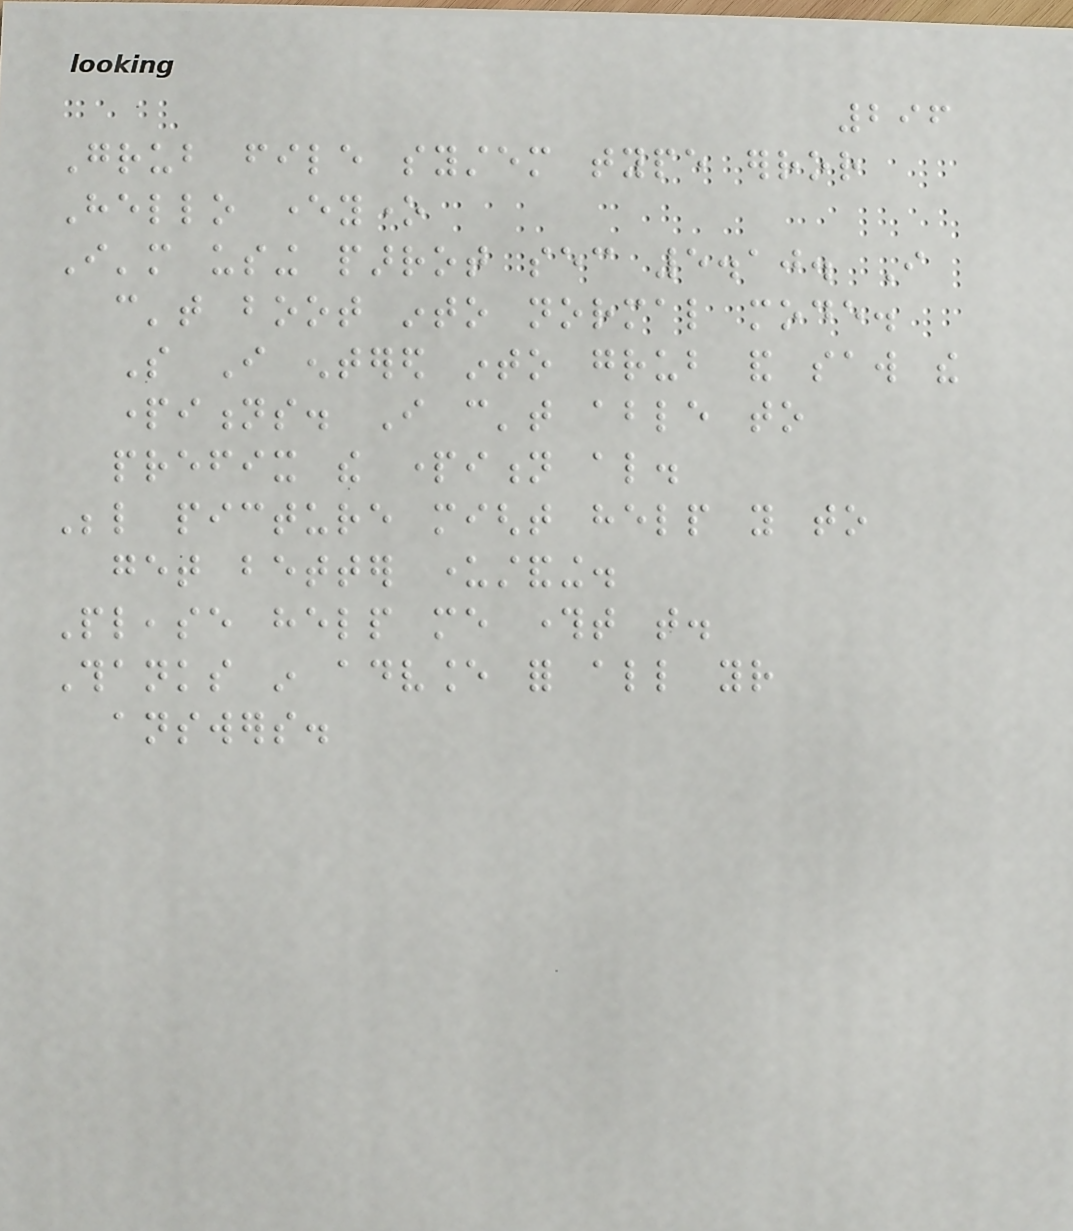296
Grub file system type error
Hello everyone
I'm using parrot sec 5.10. I
can't boot into normal mode.
So I entered into grub and saw the
partitions. I can't able to
prefix the partition also.
Below picture might help you to
get better understanding.
Please help me throught that.
Thanks in advance for all your
answers.
